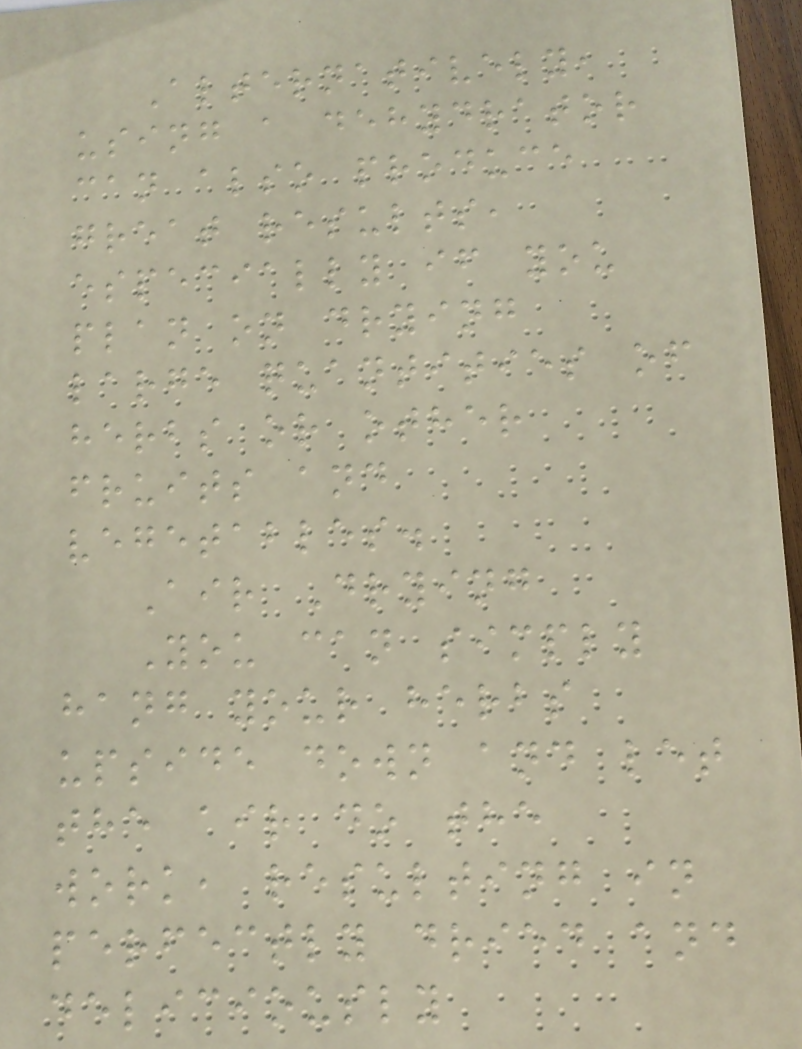Alternatively,
using a dehydrator
can also produce
great results,
especially if you
plan on drying
large quantities of
herbs or other
fruits and
vegetables.
Air Drying
You can simply
hang your herbs
upside down and let
the air do the
work, resulting in
perfectly dried and
deliciously
